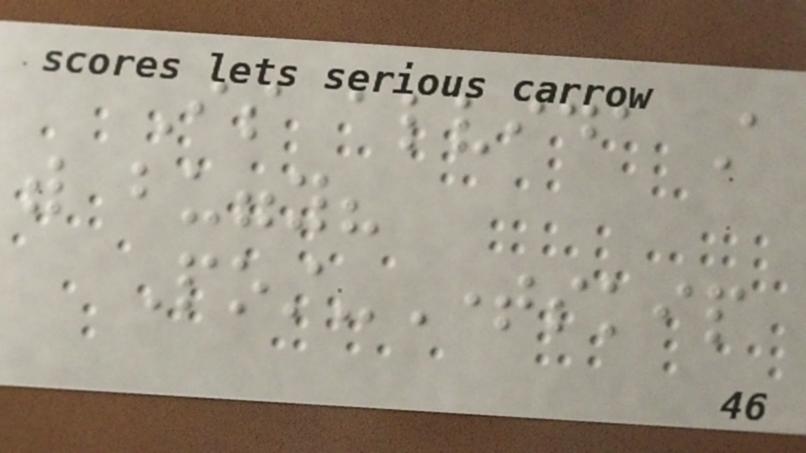Is alvida still
with buggy?
Post-Timeskip
